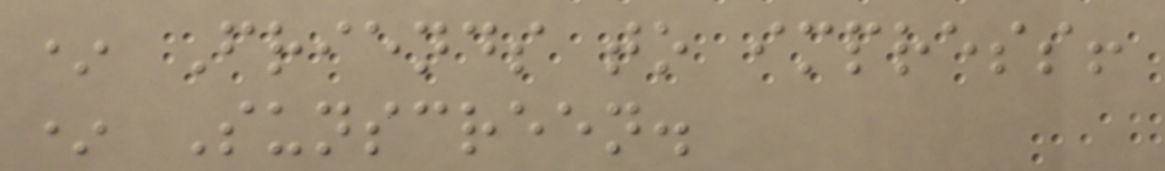* Friends to impress!
* Sunscreen.
